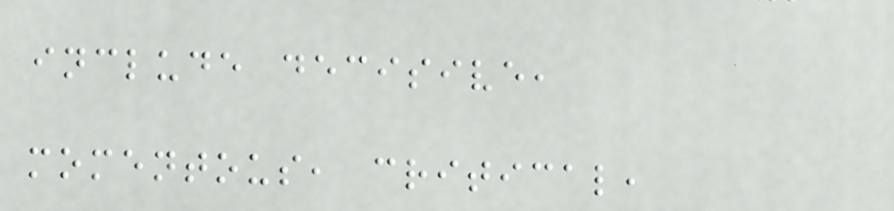include decisive,
momentous, critical,
